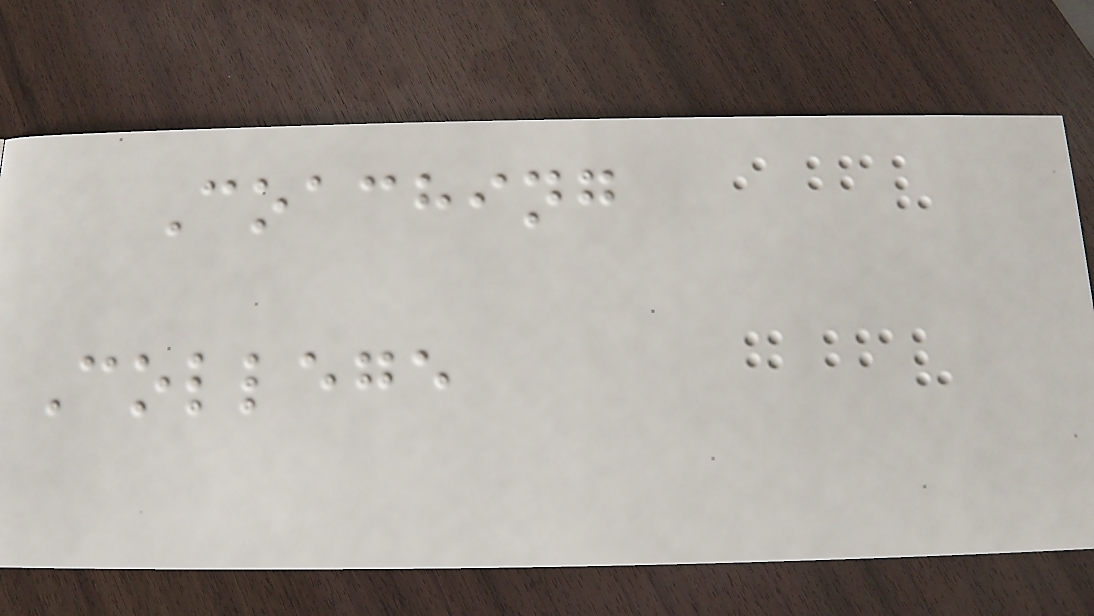Coaching
College
